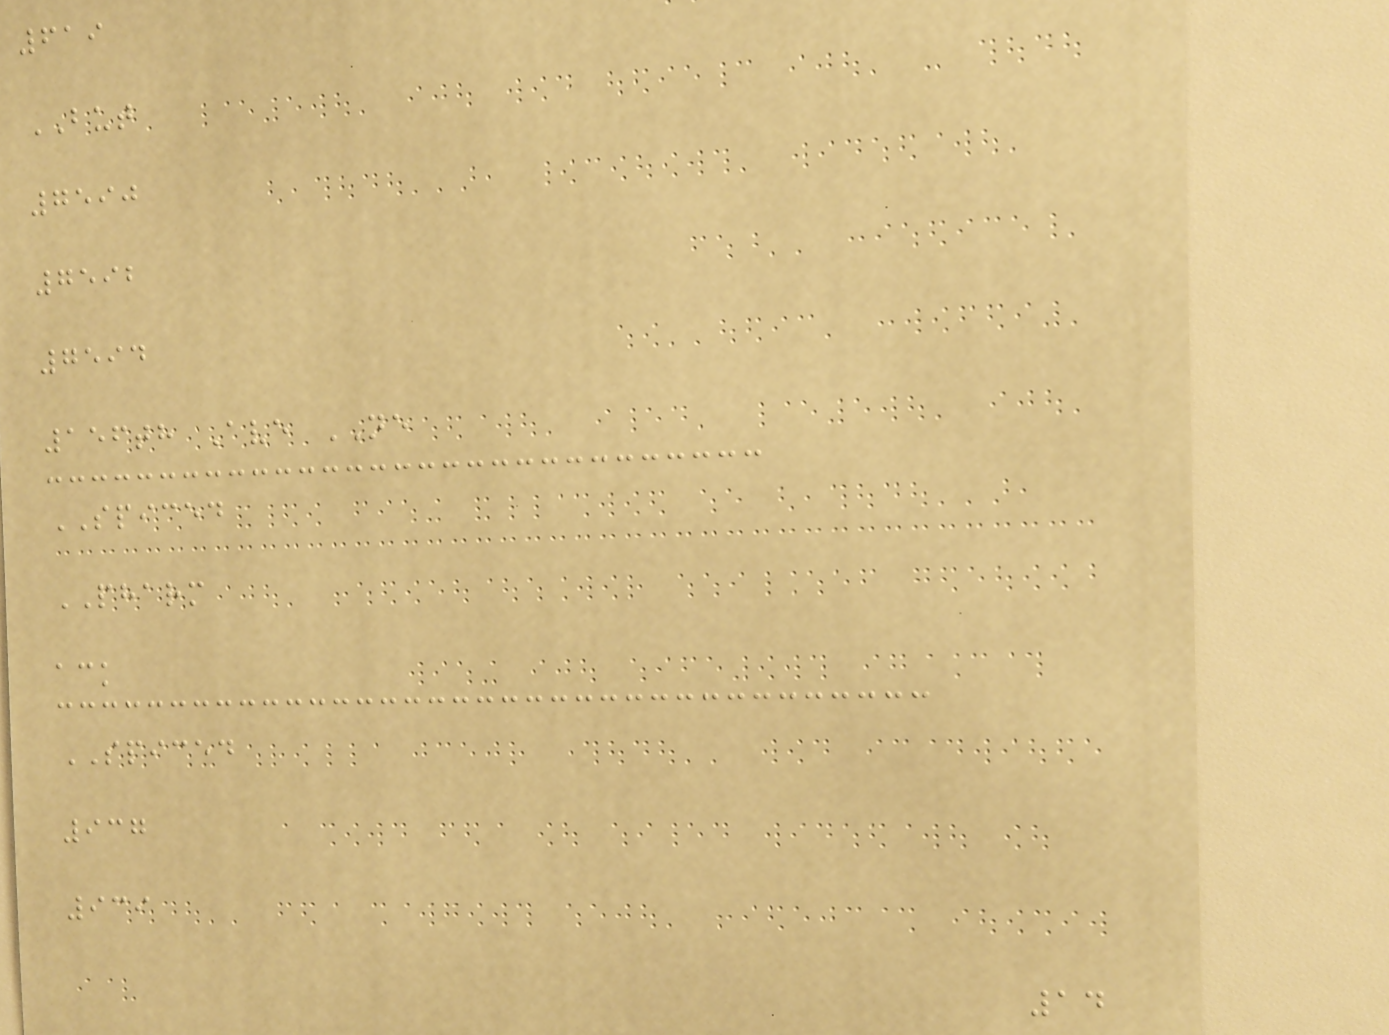619
BUT
7590
7592
7594
156th Ave NE
SPICED
PHARM
ack
SPICED
937
939
14
